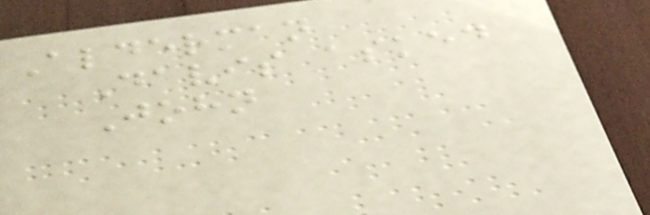Alderman
Davis asked
John
